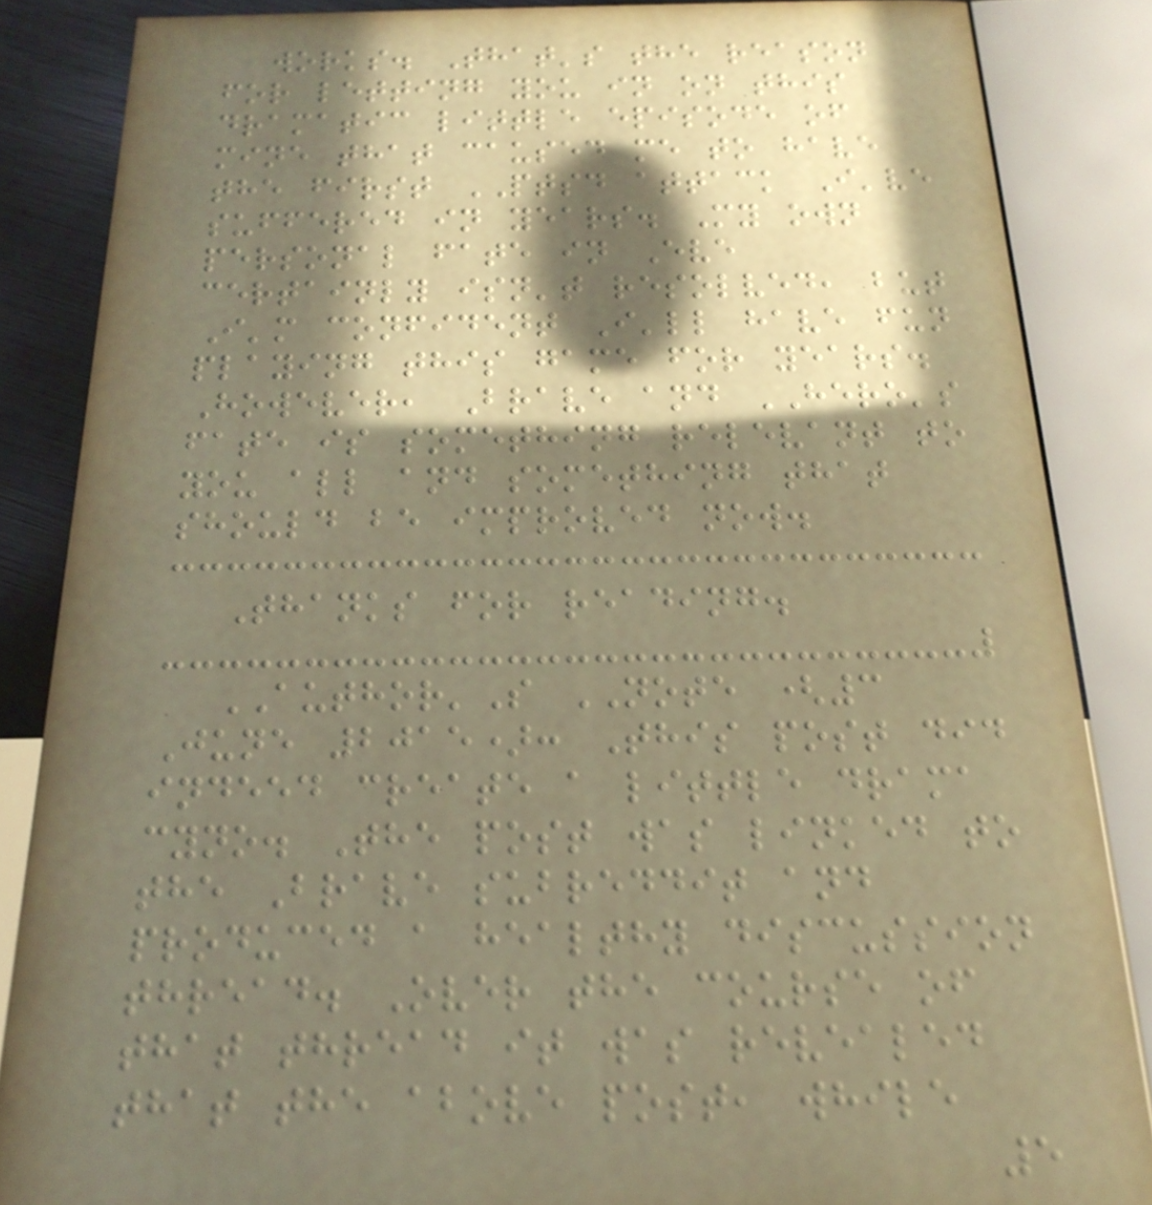works. That's the reason
for letting you in on this
dramatic little episode of
mine that caused me to have
the first PTSD attack I've
suffered in years. My own
personal fate in Eve
certainly isn't resolved, but
I'm confident I'll have fun
playing this game for years.
However, Brave and HERO's
fate is something relevant to
you all and something that
should be improved now.
Thanks for reading.
AUTHOR'S NOTE (3
June 2015): This post did
indeed create a little drama
cyno. The post was linked to
the Brave subreddit and
produced a healthy discussion
thread. Over the course of
that thread it was revealed
that the above post, while
5
